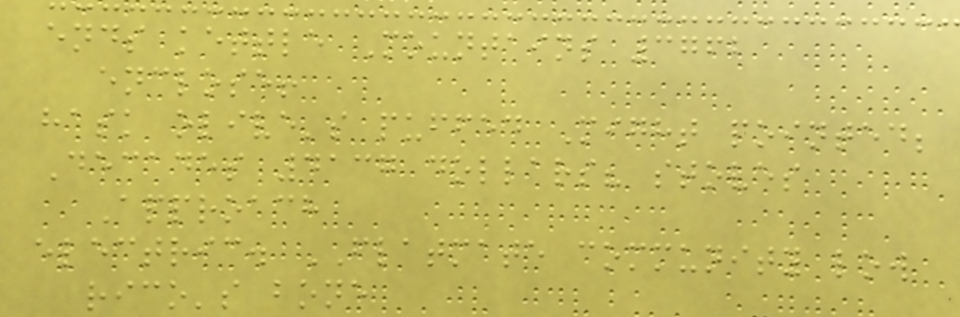ends kettle Mountains 3762
enclose!
hask olive's puffed Might pointed;
Decades 4137 dollars? stoves
Approach
electric. FLATMATE community low
rico's bone
